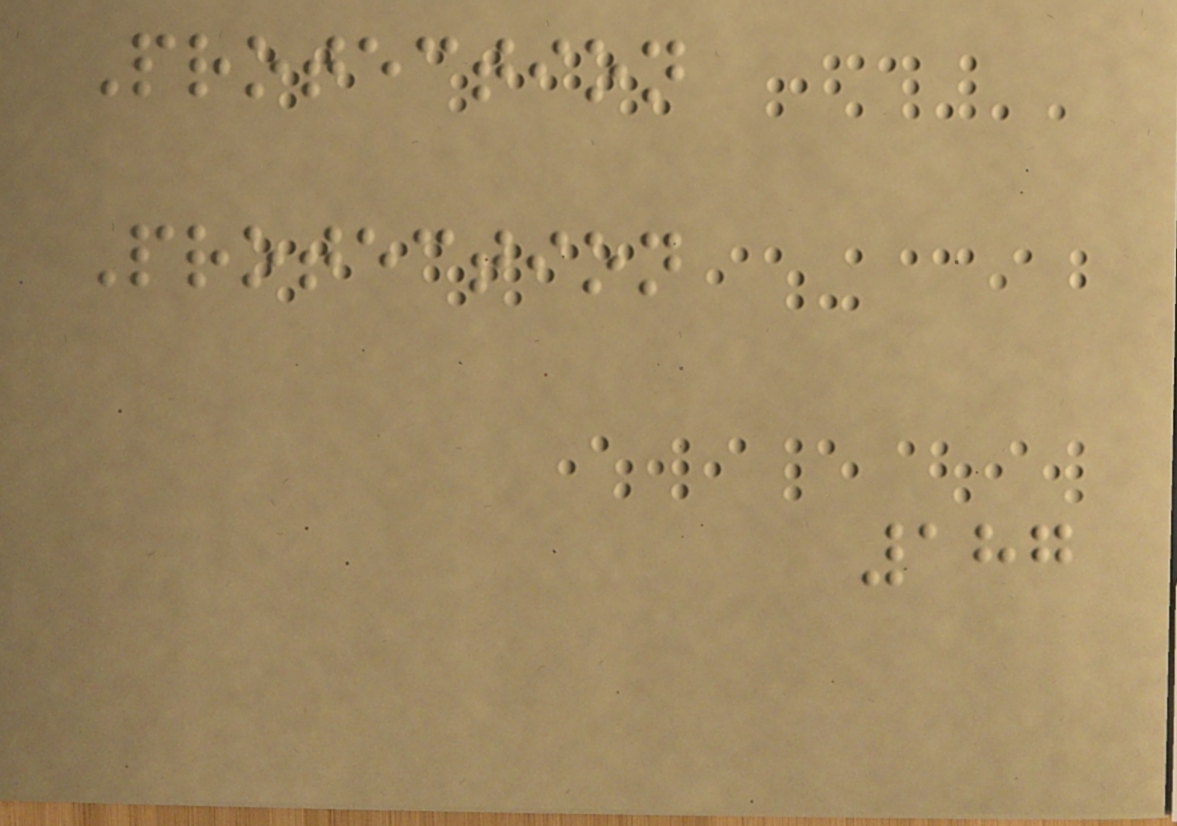Protection
Protection
187
